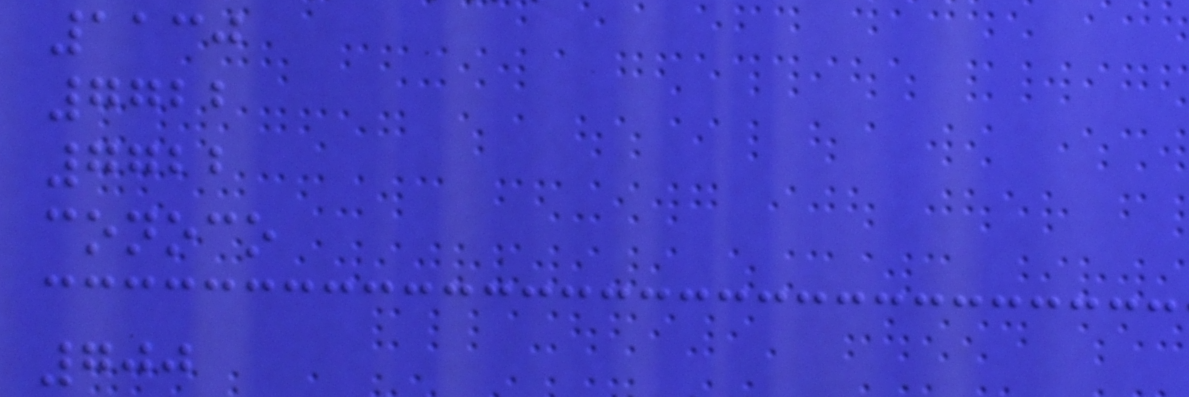1130
7722
7722
conoco
700
